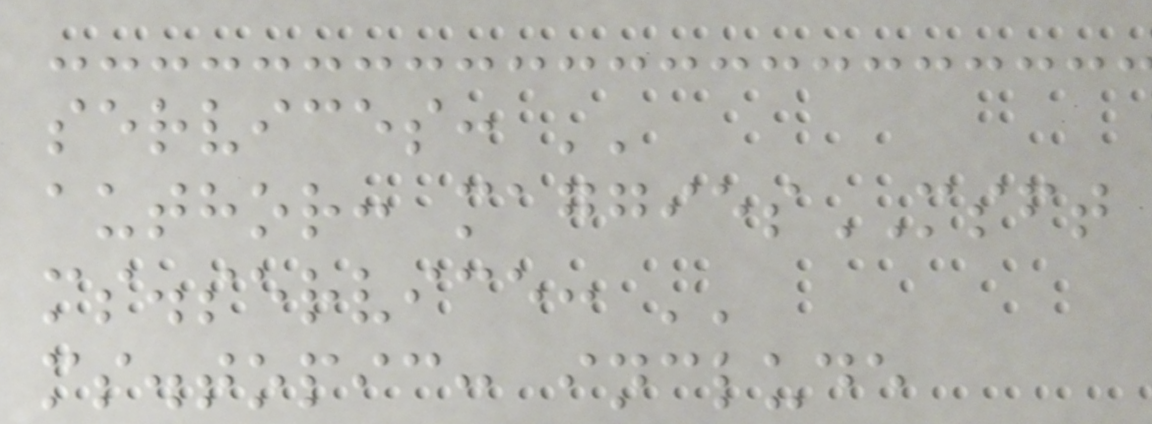services: ''
author: maggiesMSFT
ms.service: ''
ms.topic: include
